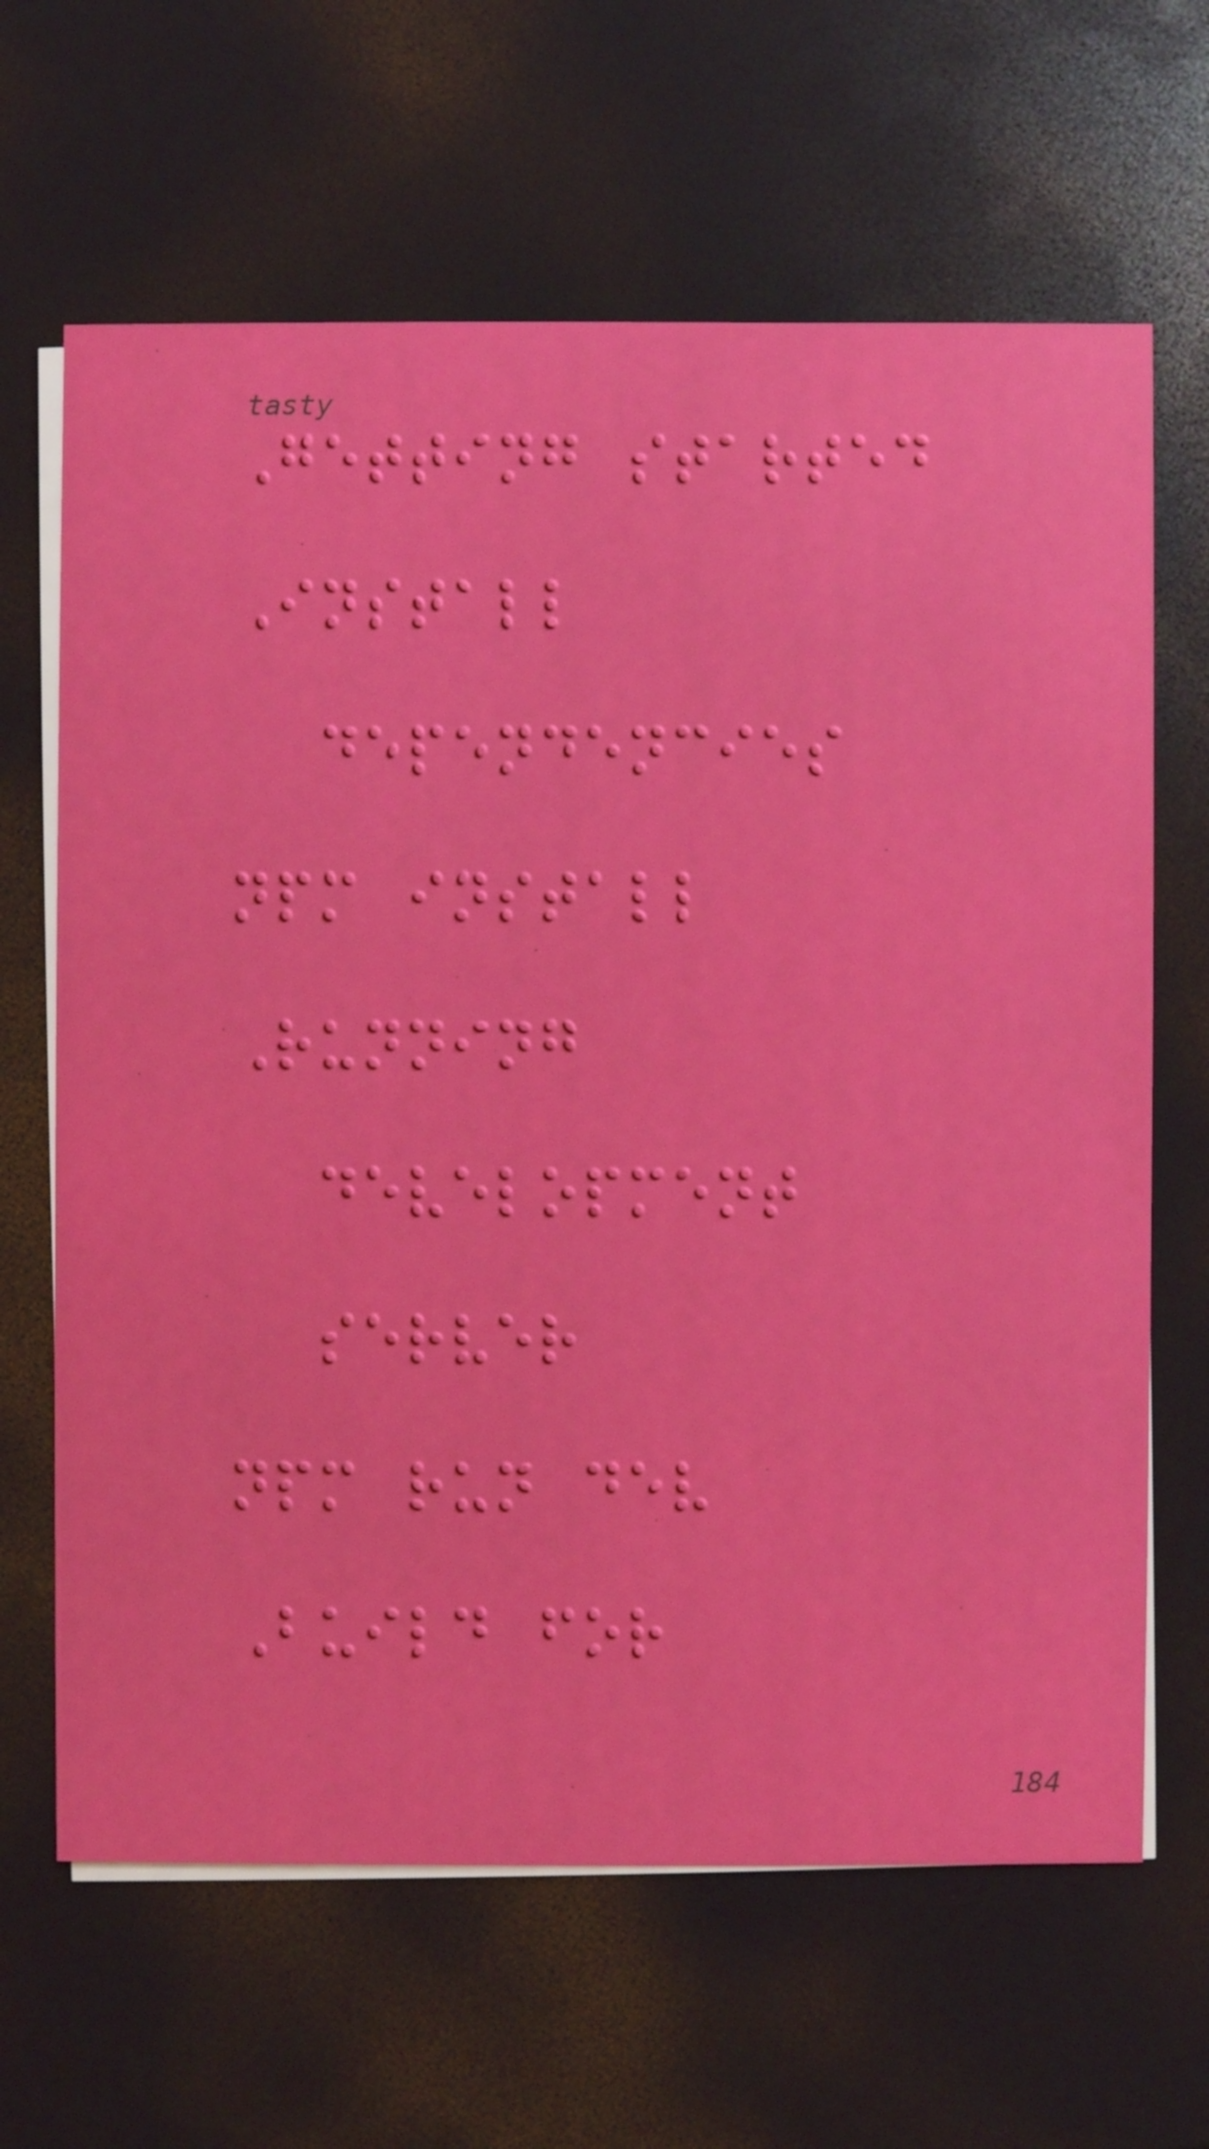Getting started
Install
dependencies
npm install
Running
development
server
npm run dev
Build for
